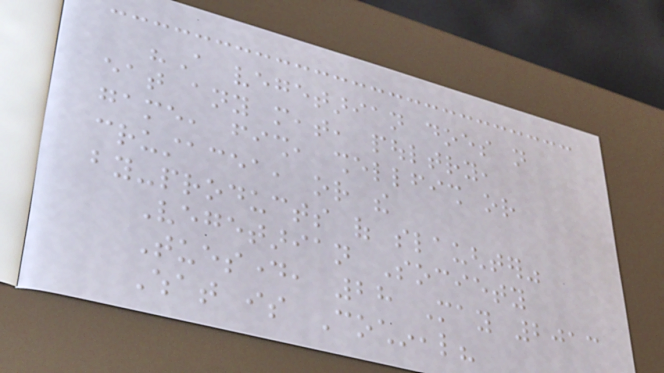"A vegetarian does not
eat any meat, poultry,
game, fish, shellfish or
crustacea, or the
by-products of slaughter"
Vegetarian Society
Tuesday, 28 May 2013
What is Cochineal?
